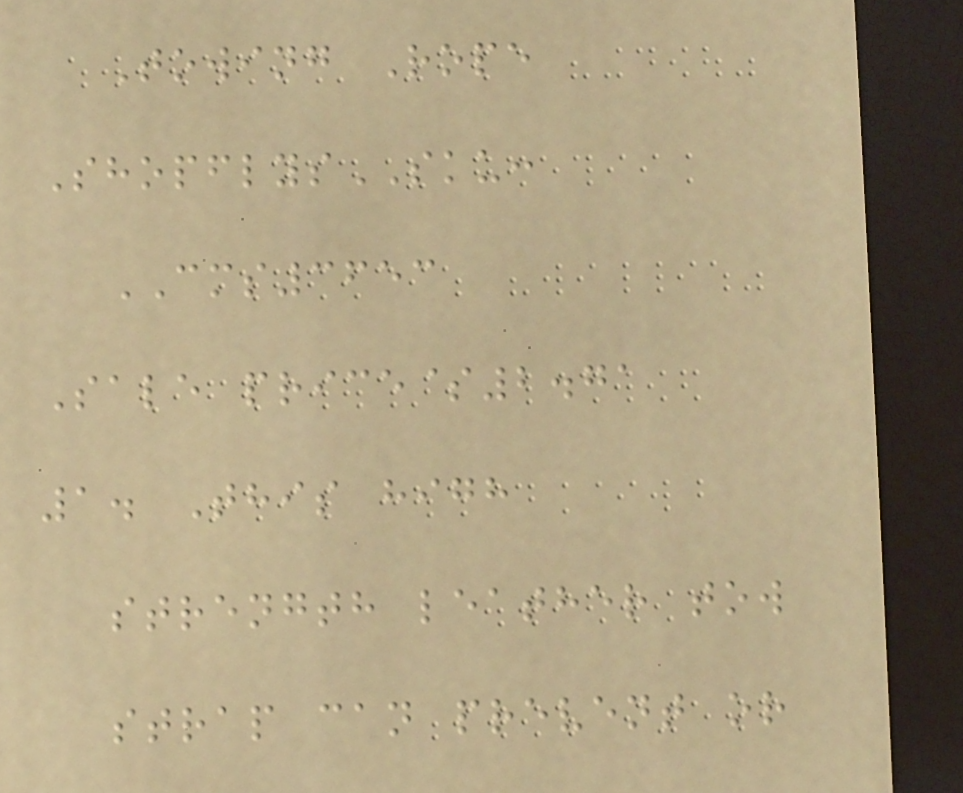Towing Rope
ShopflysSKU:
CMS3653
Sale price$2.71
1. This high
strength leather tow
strap can prevent or
